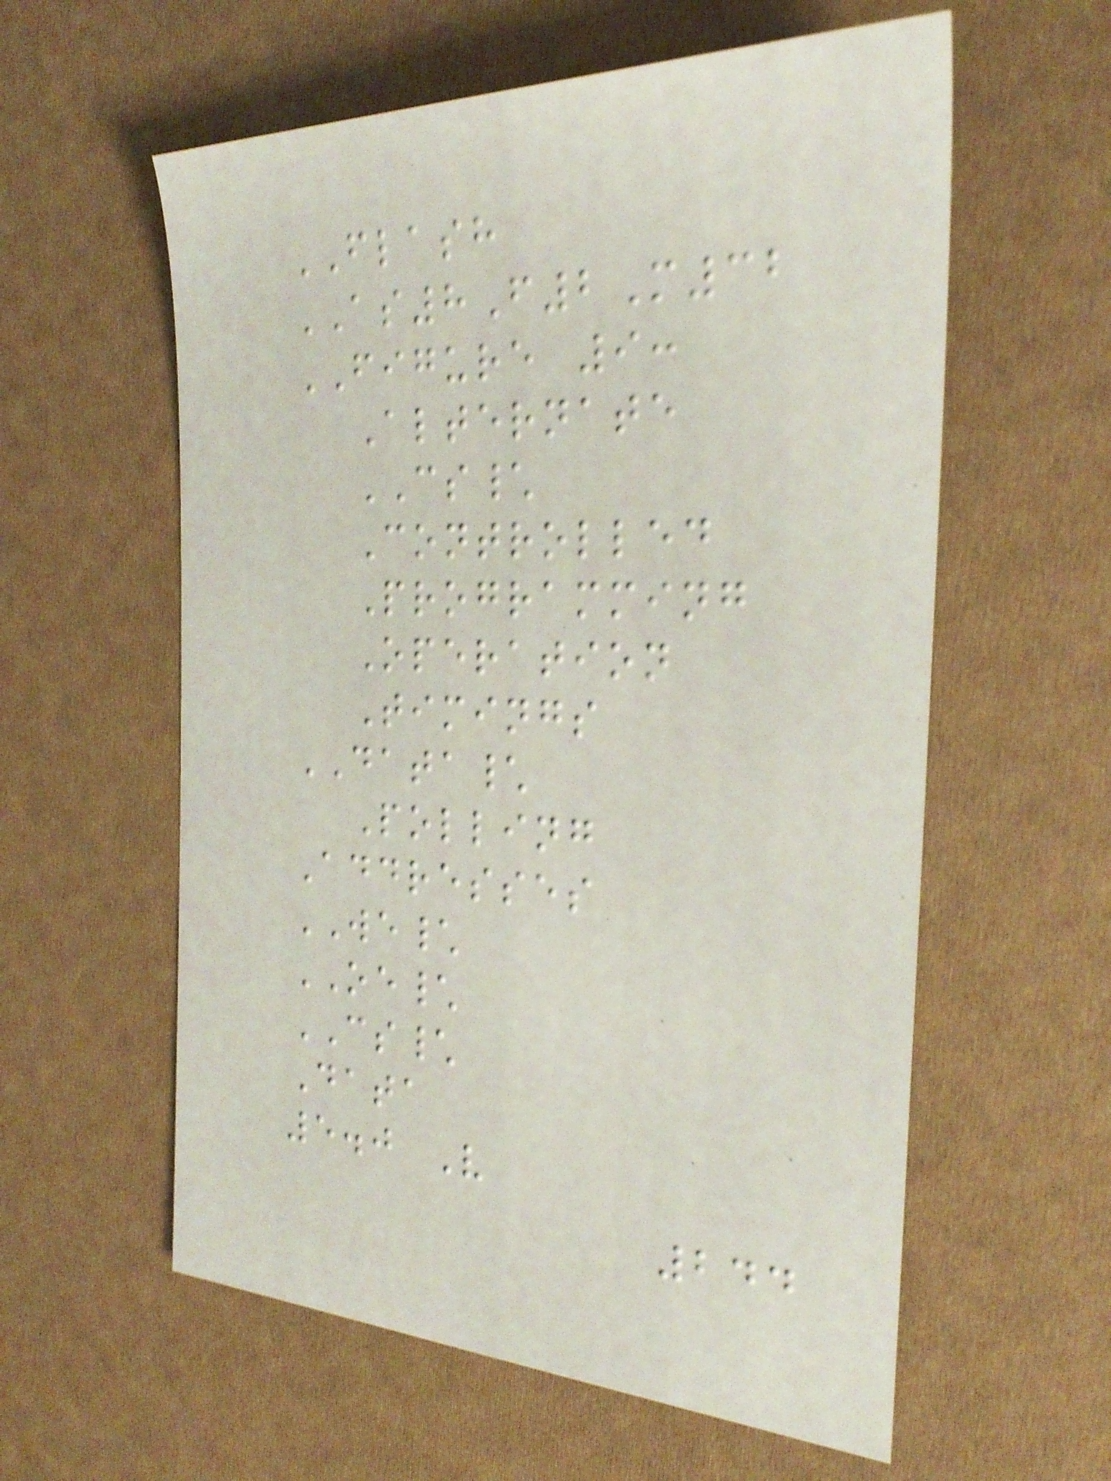FLASH
AS8F2M32
FIGURE 9:
Alternate
CS\
Controlled
Programming
Operation
Timings
DATA\
Polling
Addresses
WE\
OE\
CS\
Data
5.0 V
244
